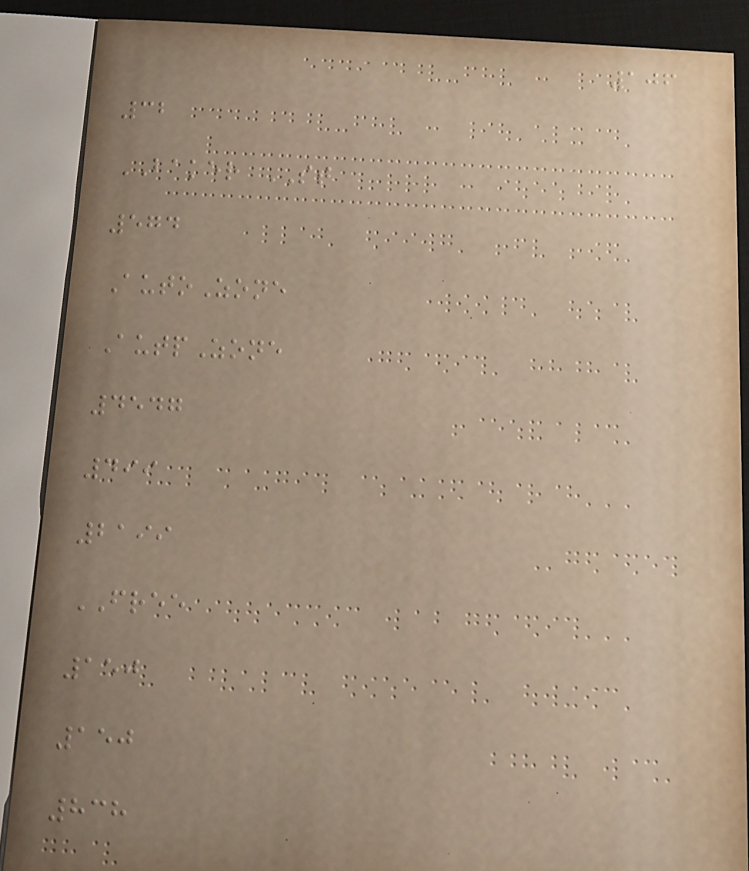106
32
BAKER ST
574
AutoZone
AutpZone
4547
499
2199
FREE
150
150
838
